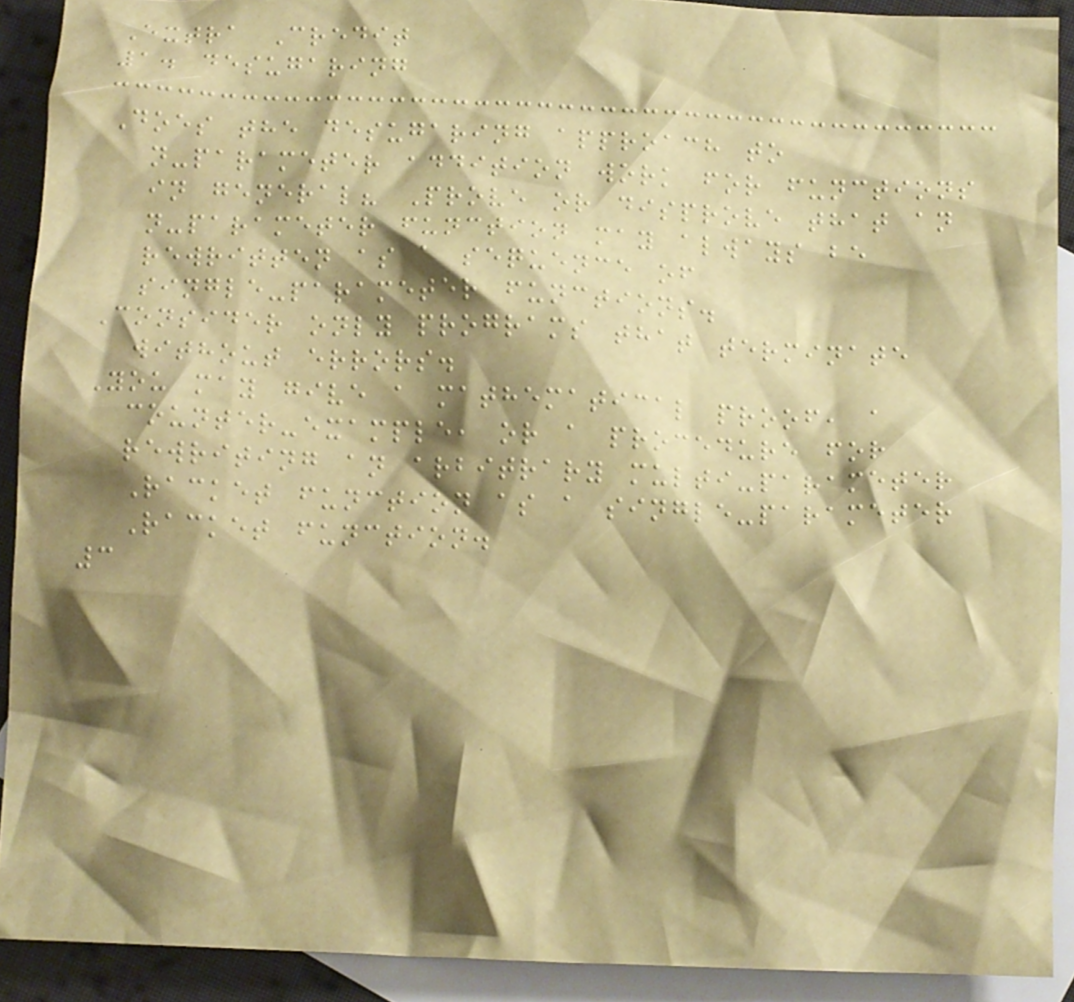Extra Credit
1. desugaring
Does the desugaring approach to
n-parameter addition work for functions
in general? Prove or disprove that an
n-parameter function may always be
rewritten as a sequence of
single-parameter functions.
Consider only programs that terminate
without errors.
You may give a mathematical proof, a
counter-example, or a procedure for
rewriting an arbitrary multi-parameter
Racket function as a single-parameter
Racket function.
3
